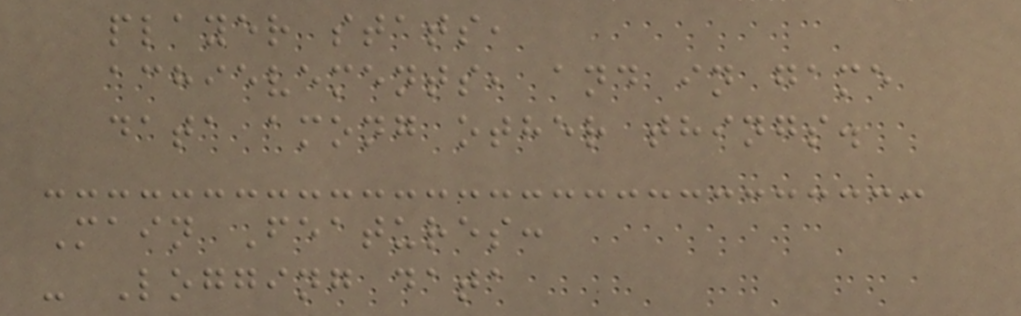player stats,
achievements, and in game
data among other things.
Main Features:
- Logging data
